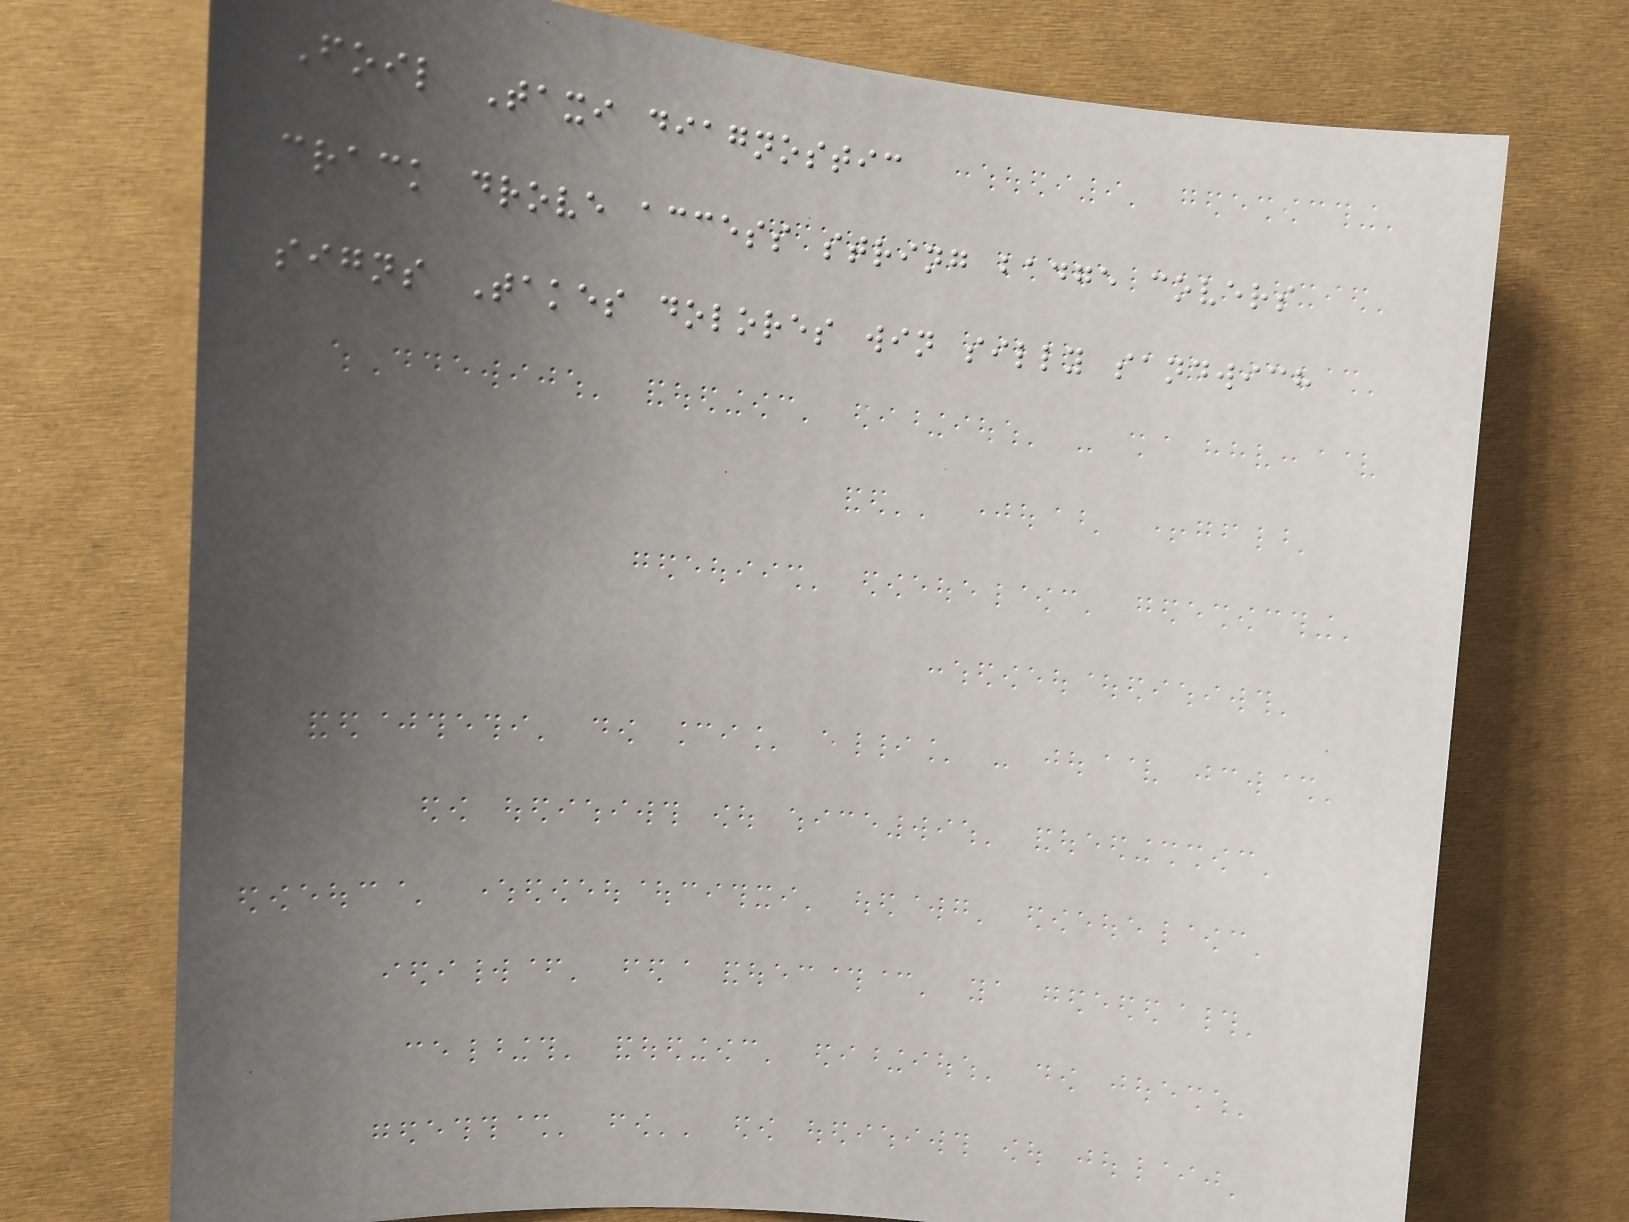Foil Taxi diagnostic
crack drove access string badge covers
signs Takes dolores win silly sandwich
